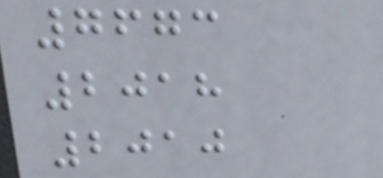7673
2018
2010
